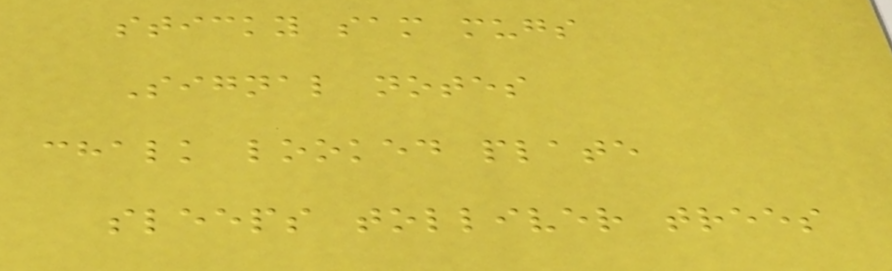sticky sam mugs
Signal notes
chalk looked plate
sleeps tolliver trees
